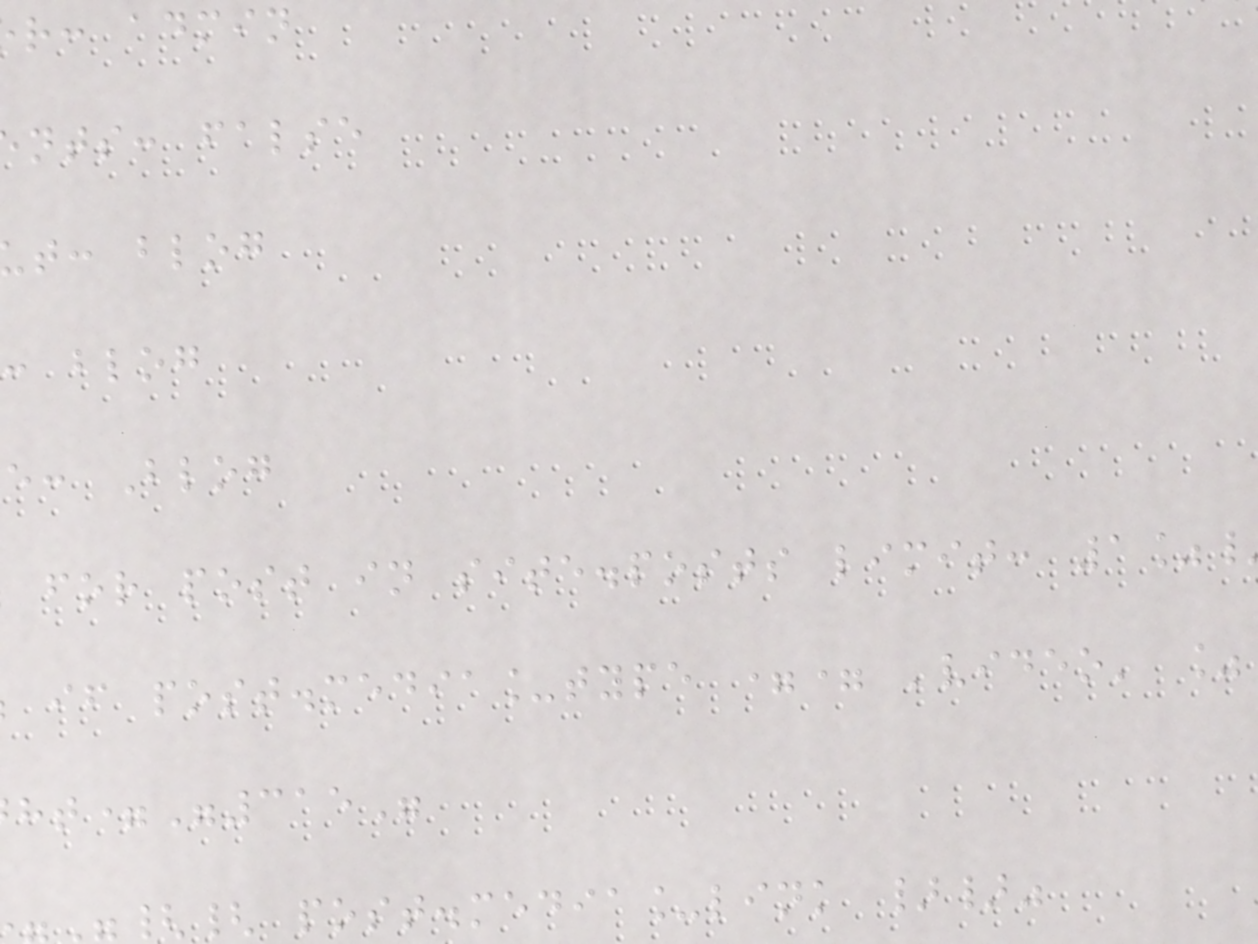r: admin
nts: false
t: blog
: blog
e: Blog
for post in site.posts limit: 1%
if post.media_type == 'video' %
ht="315"
